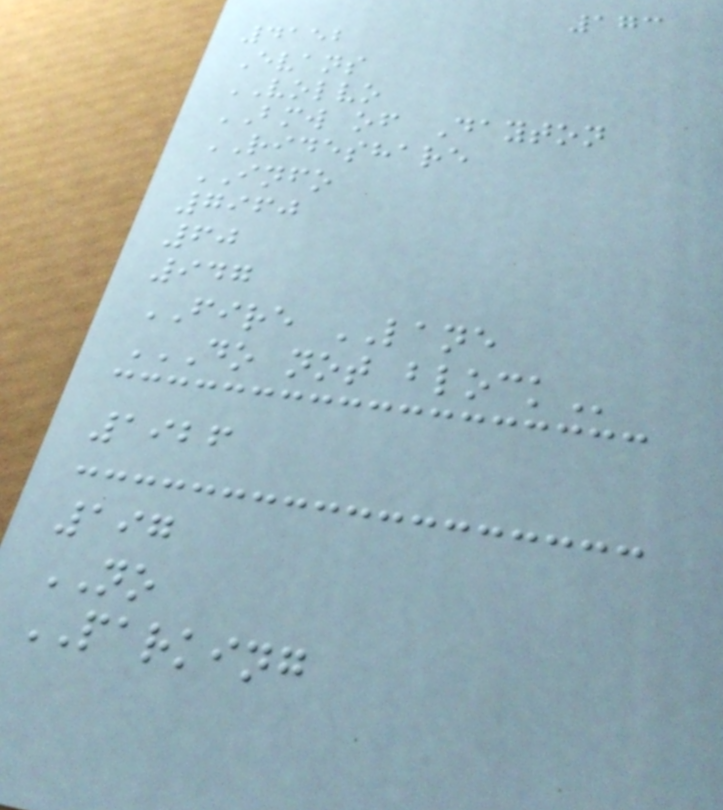173
4152
Evans
VOLVO
BMW of Dayton
RIDESHARE
INFO
7960
60
947
FIRE LANE
DO NOT BLOCK
1926
197
NO
PARKING
